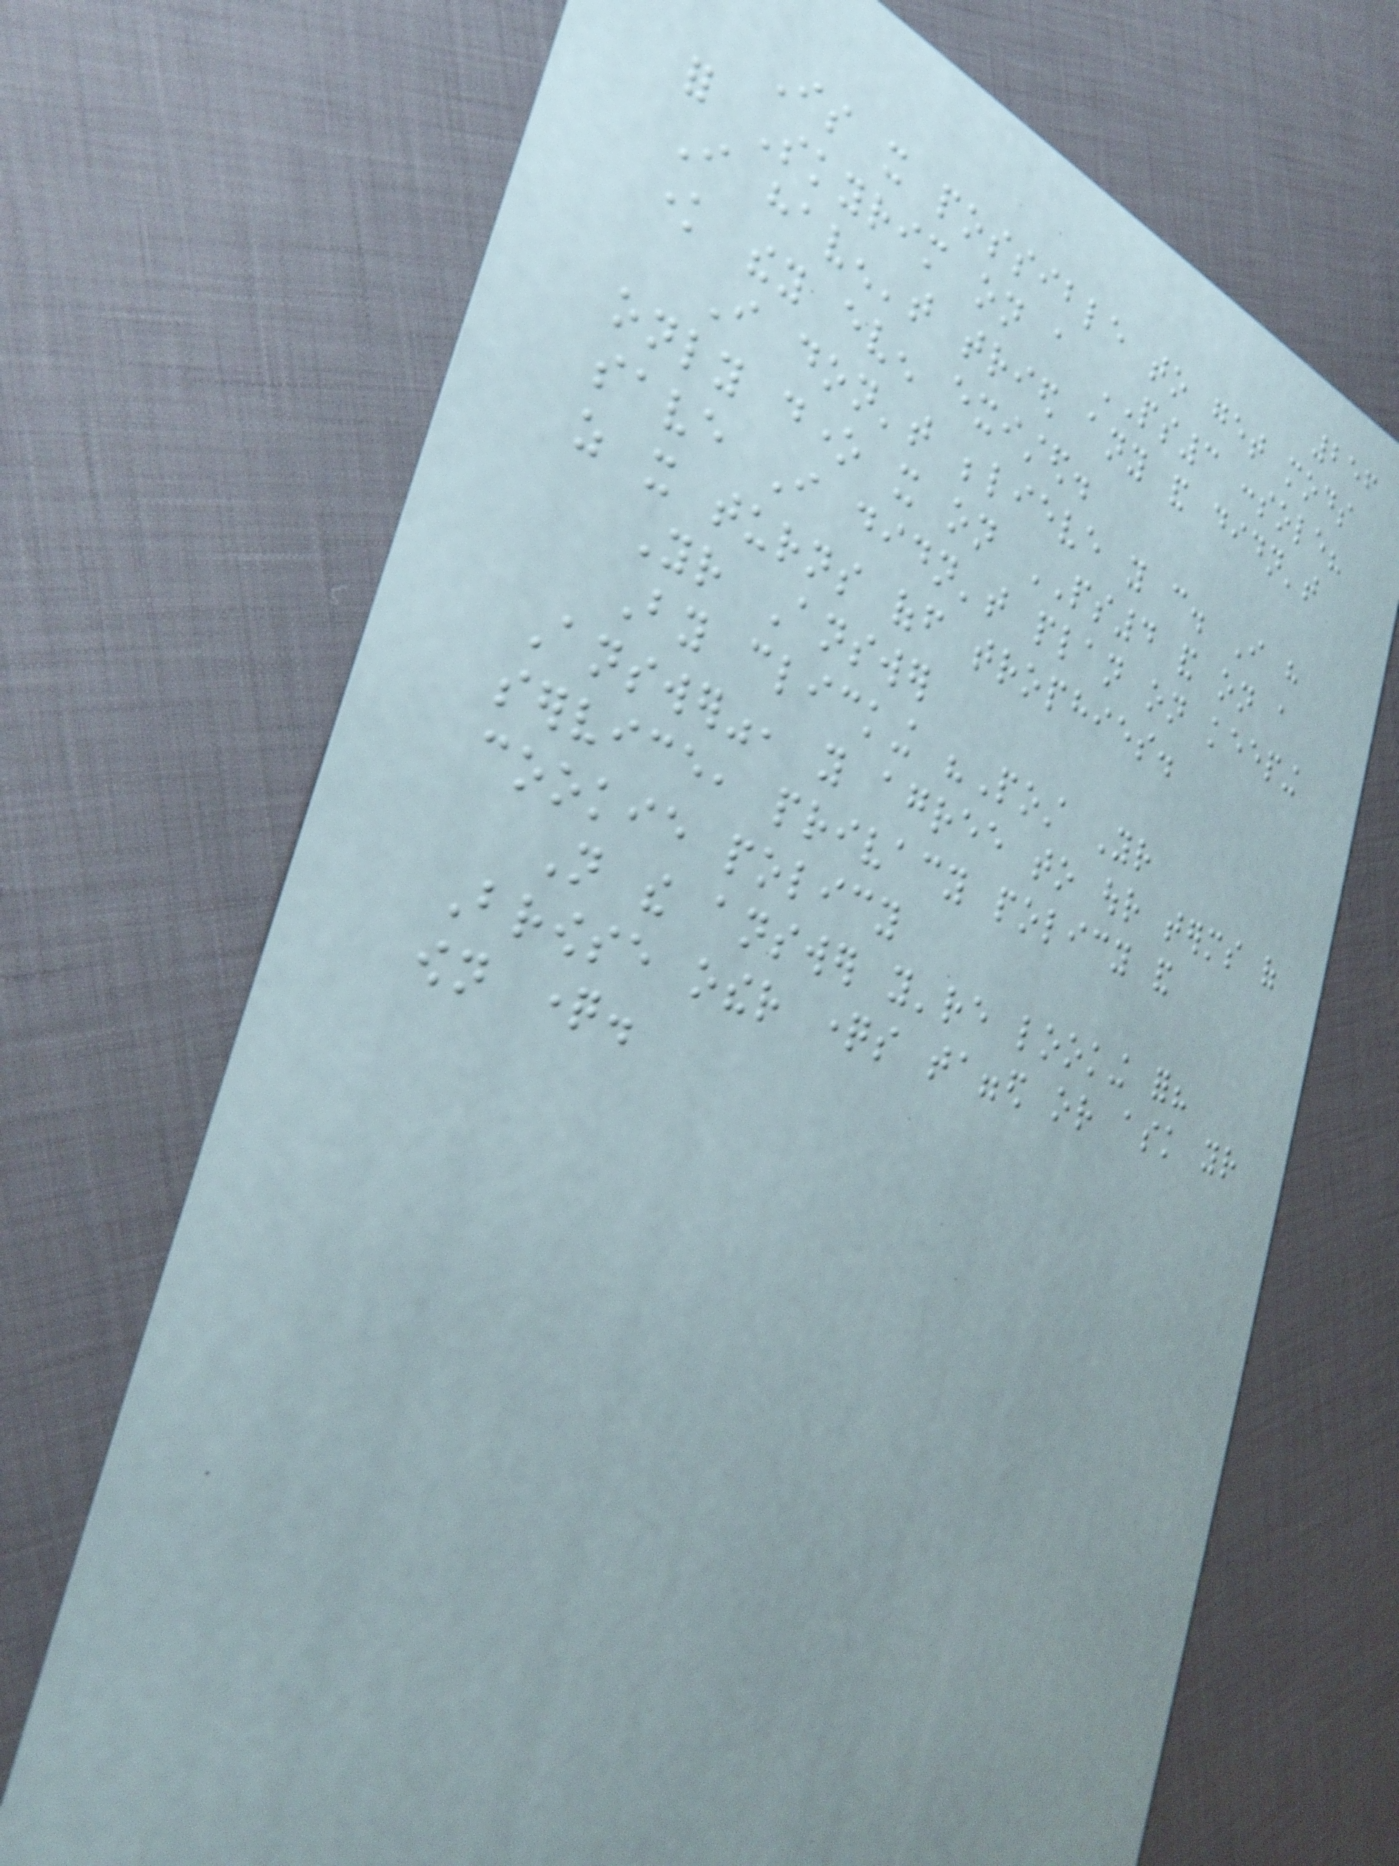256
Is it possible to get mods
for Skyrim on a PS3 console?
I haven't tried any and didn't
know they even existed.
I don't believe you can. I have
only done it on PS4 and on a
save I didn't plan on keeping
as it turns off trophies.
Your Answer
By clicking "Post Your
Answer", you agree to our terms of
service, privacy policy and
cookie policy
Not the answer you're looking for?
Browse other questions tagged or ask your
own question.
